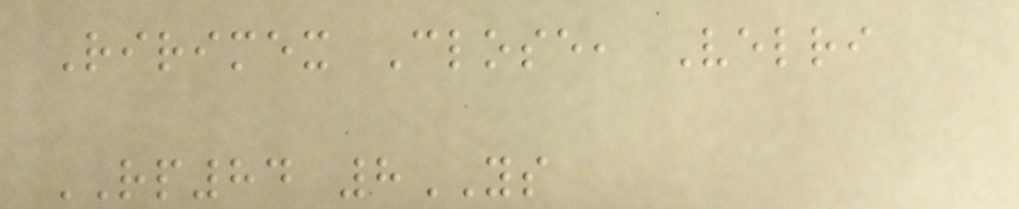Ririmex Close, Velri
RP84 8YS
